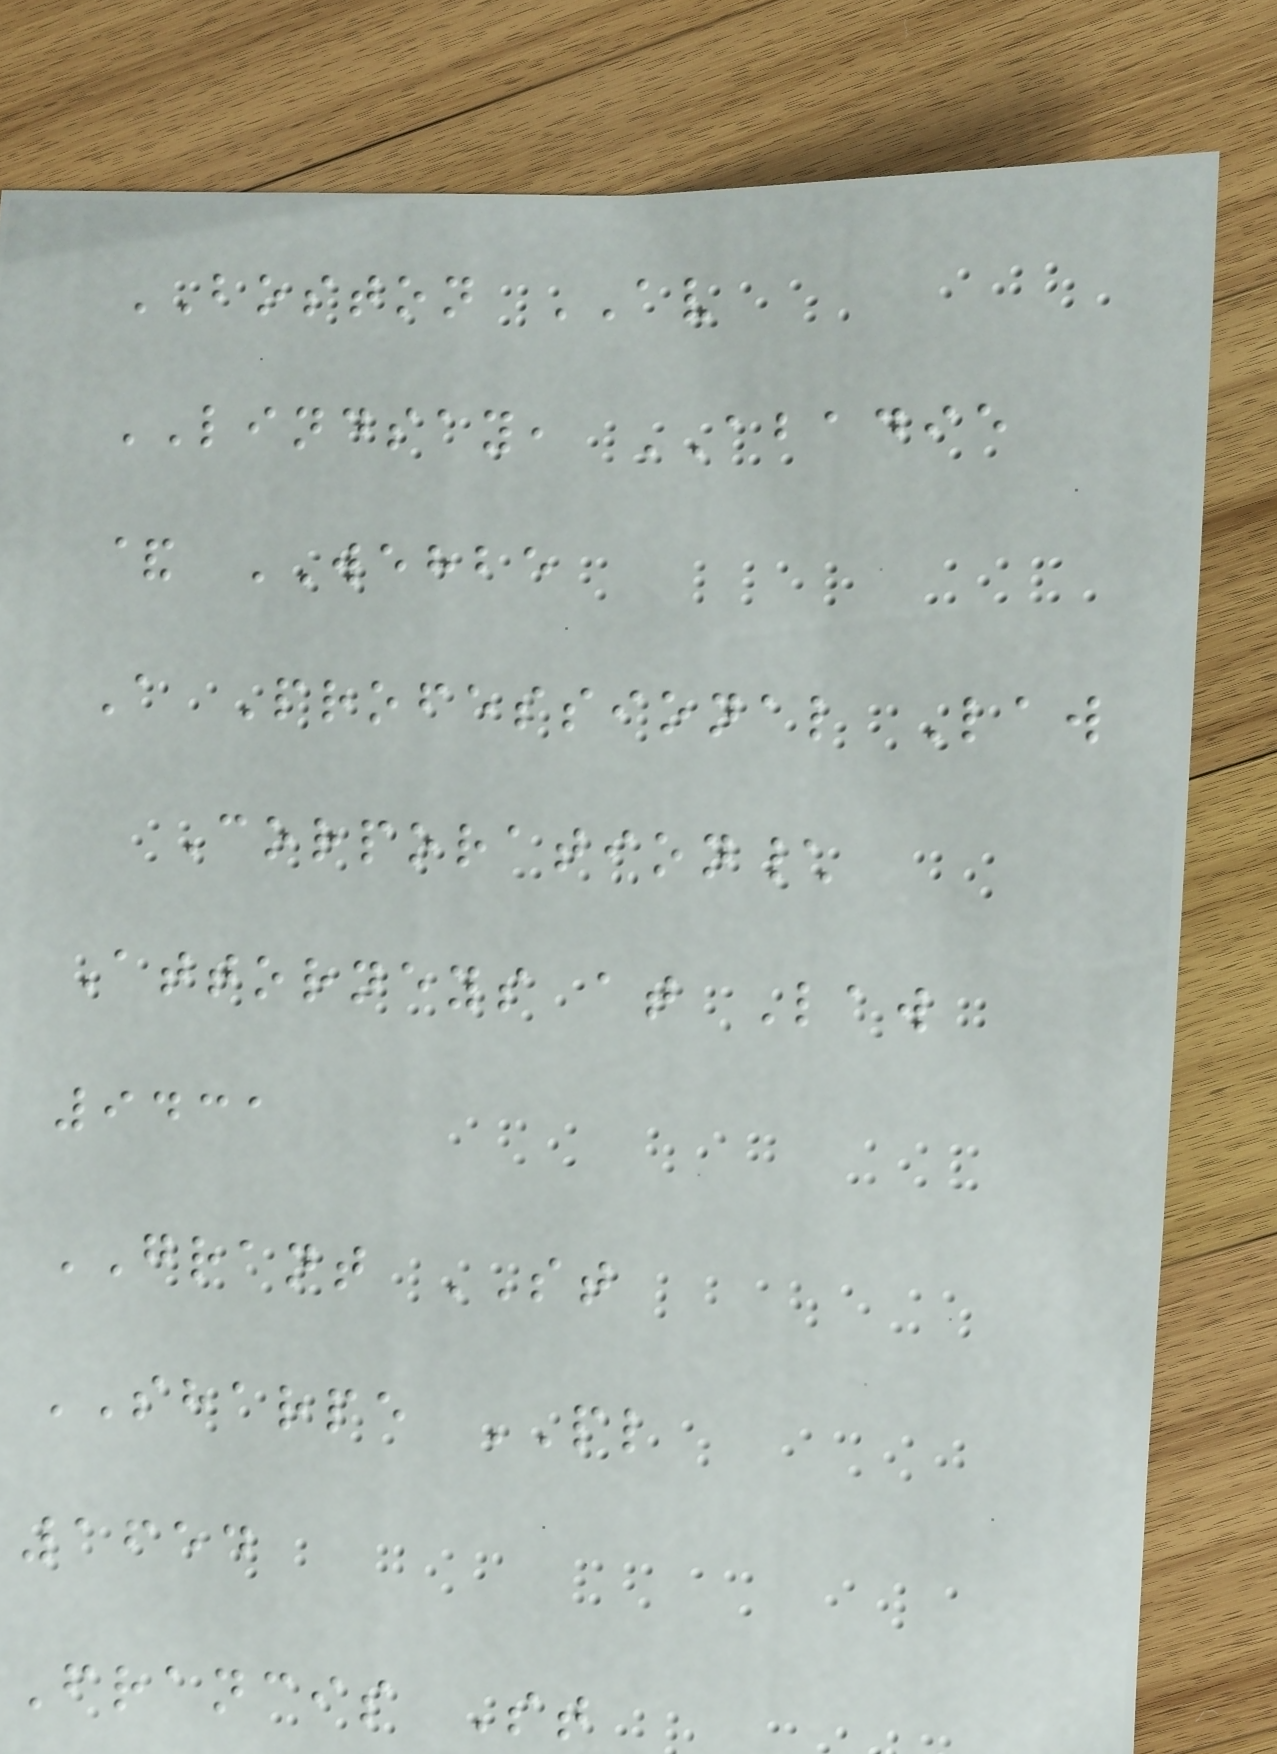BOSTON AV
LINDSAY, ABADIE
& WEHBE
A Professional Law
Corporation\
Attorneys at Law
9431
GRANT ST
SHARPE PL
1654
Francis St
